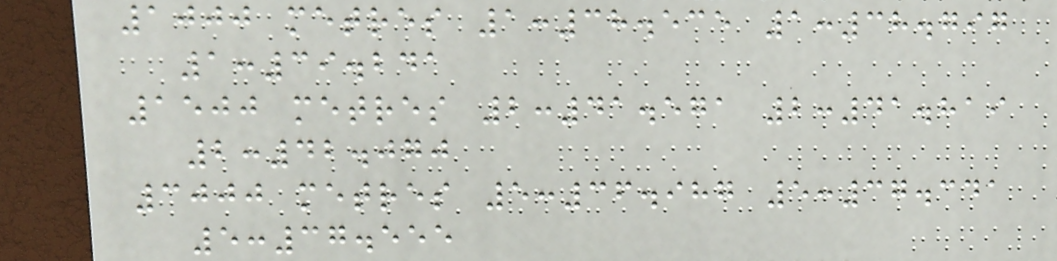1000 metres 1:38.535 1:38.797
1:39.241
1500 metres 2:41.571 2:41.819
2:42.070
3000 metres 5:36.987 5:37.341
5:37.555
